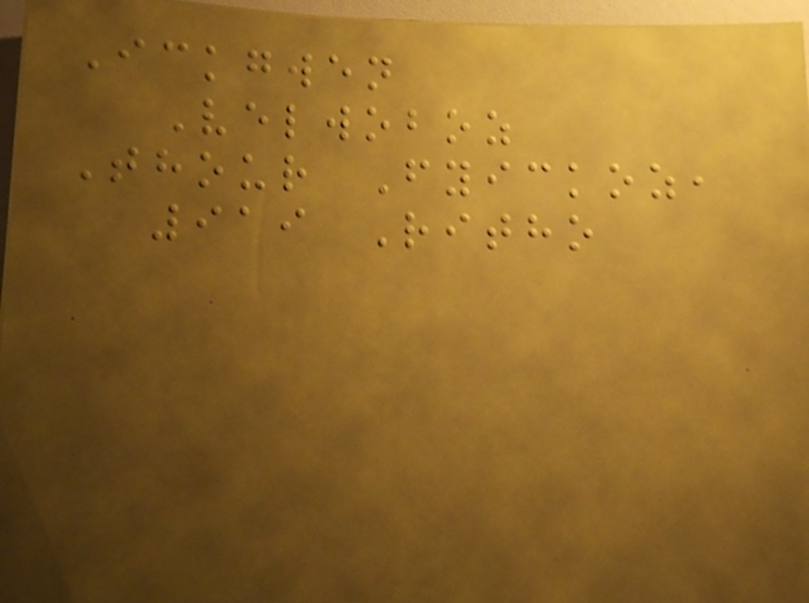Ickgwen
Velwoboz
Thour Fyickoz,
919 Ritho
